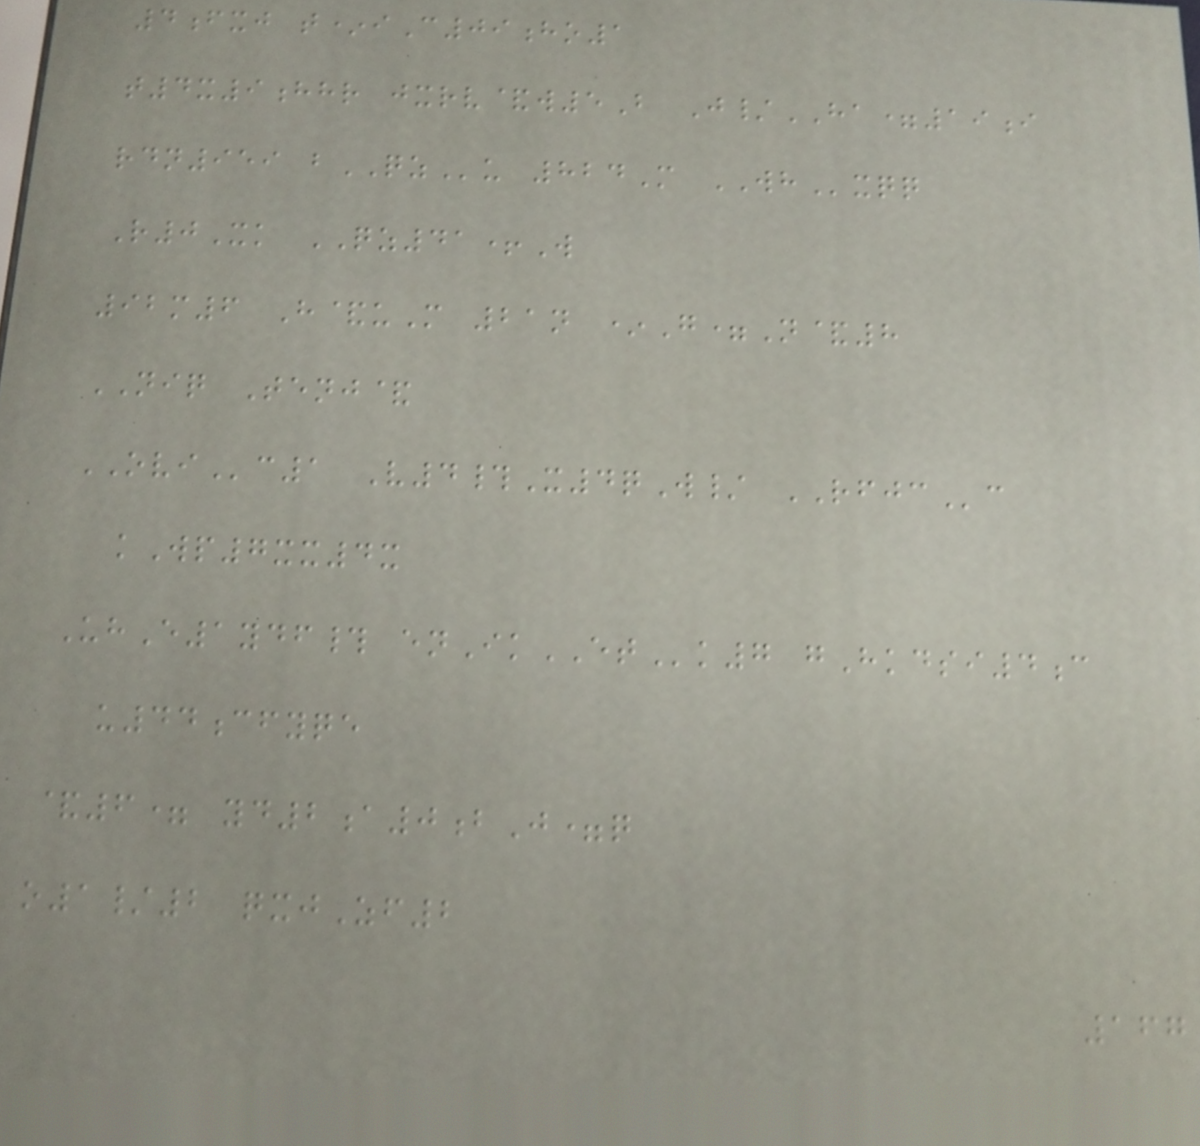4fxj t*iC09ho1
t4x9hhr jxrv&w5B J/HA=19i
rdn959 bQZu 824M WHxqq
R0Xk QZ41+W
92m6 H&uM 21n *G=N&8
NIQ Tenj&
OVIc1 V4#X4qW/ RFJCc
kWp7xx4x
UhE1ydf# enIkETk7 gHkdsi4c
u44cfyqe
&6= yd2a0bJ=q
o1/2 qxjZf2
167
